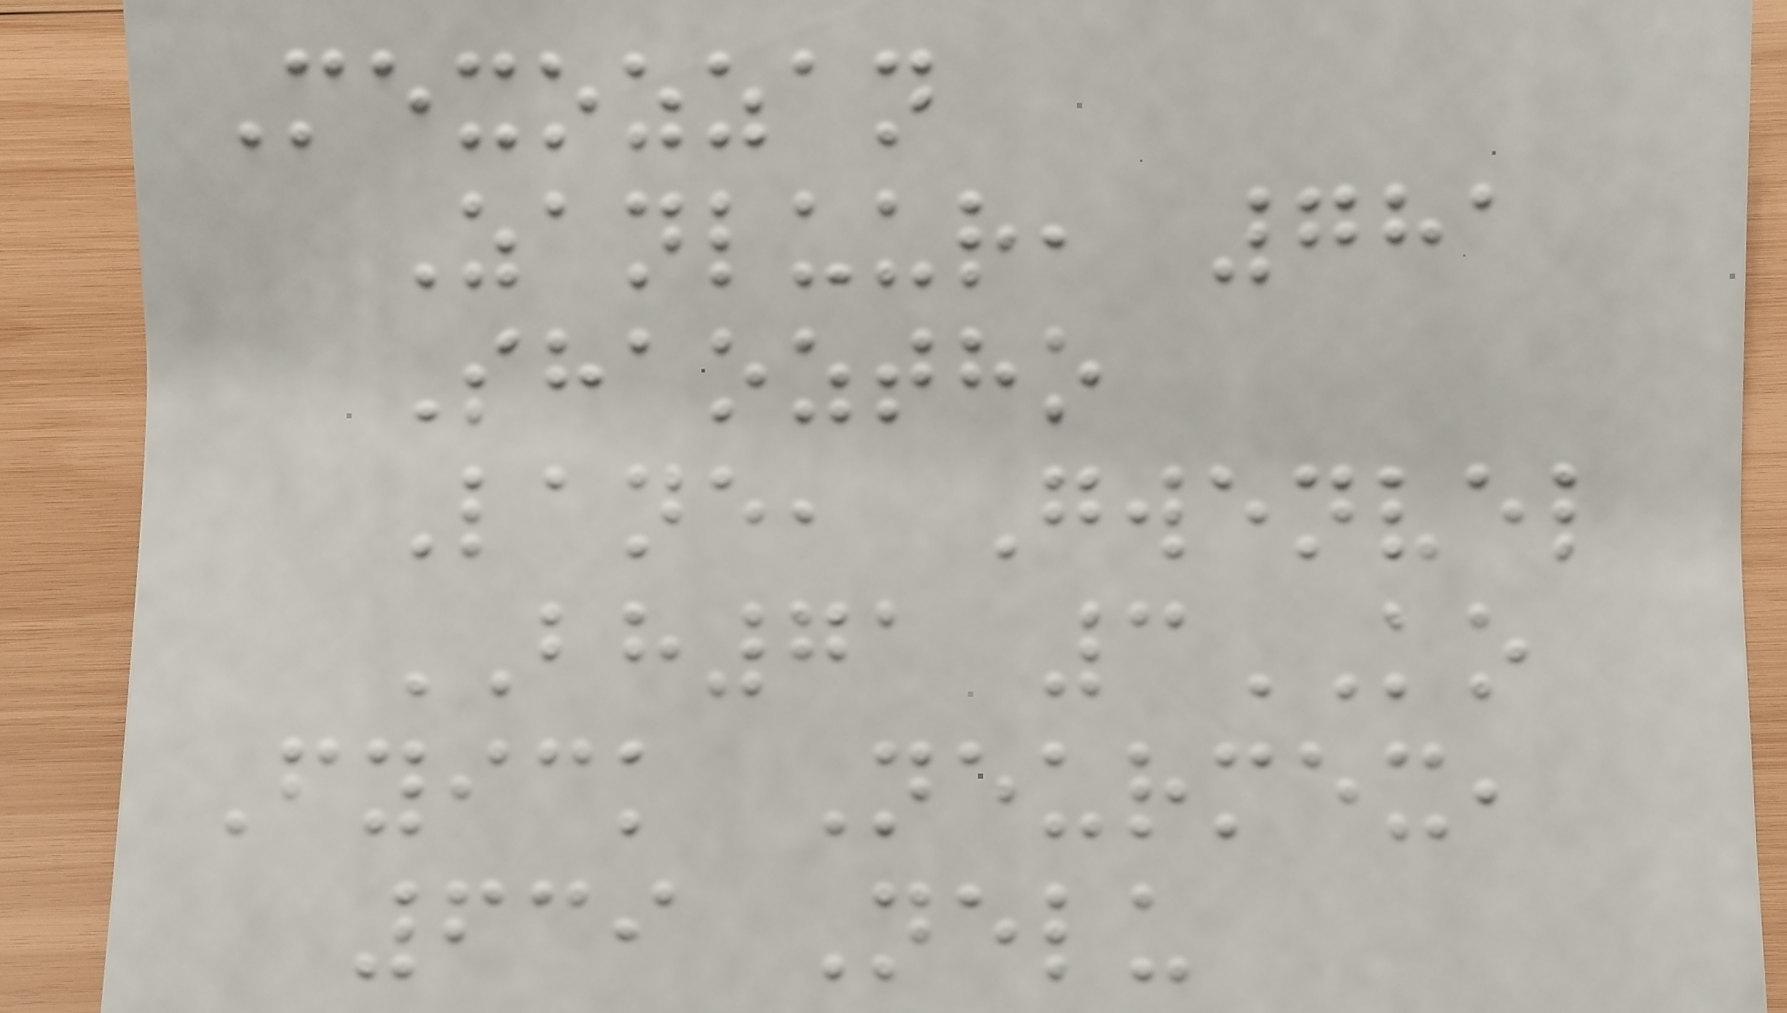Mexozzan
Zanluur, 781
Shaoztho
Lane, Gwenvel
BH71 3KO
Fyick Neurmex,
639 Nelu
